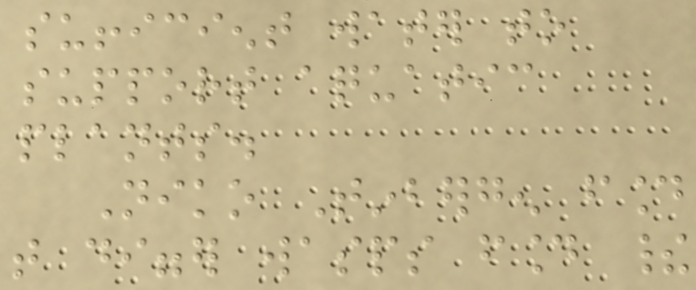sufficient water to
support aquatic
plants.
Niko Tinbergen found
that digger wasps found their
